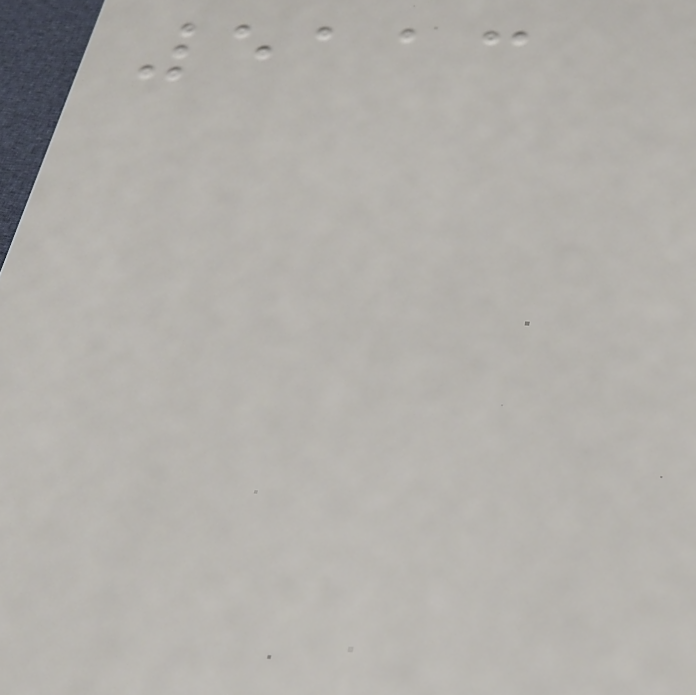5113
